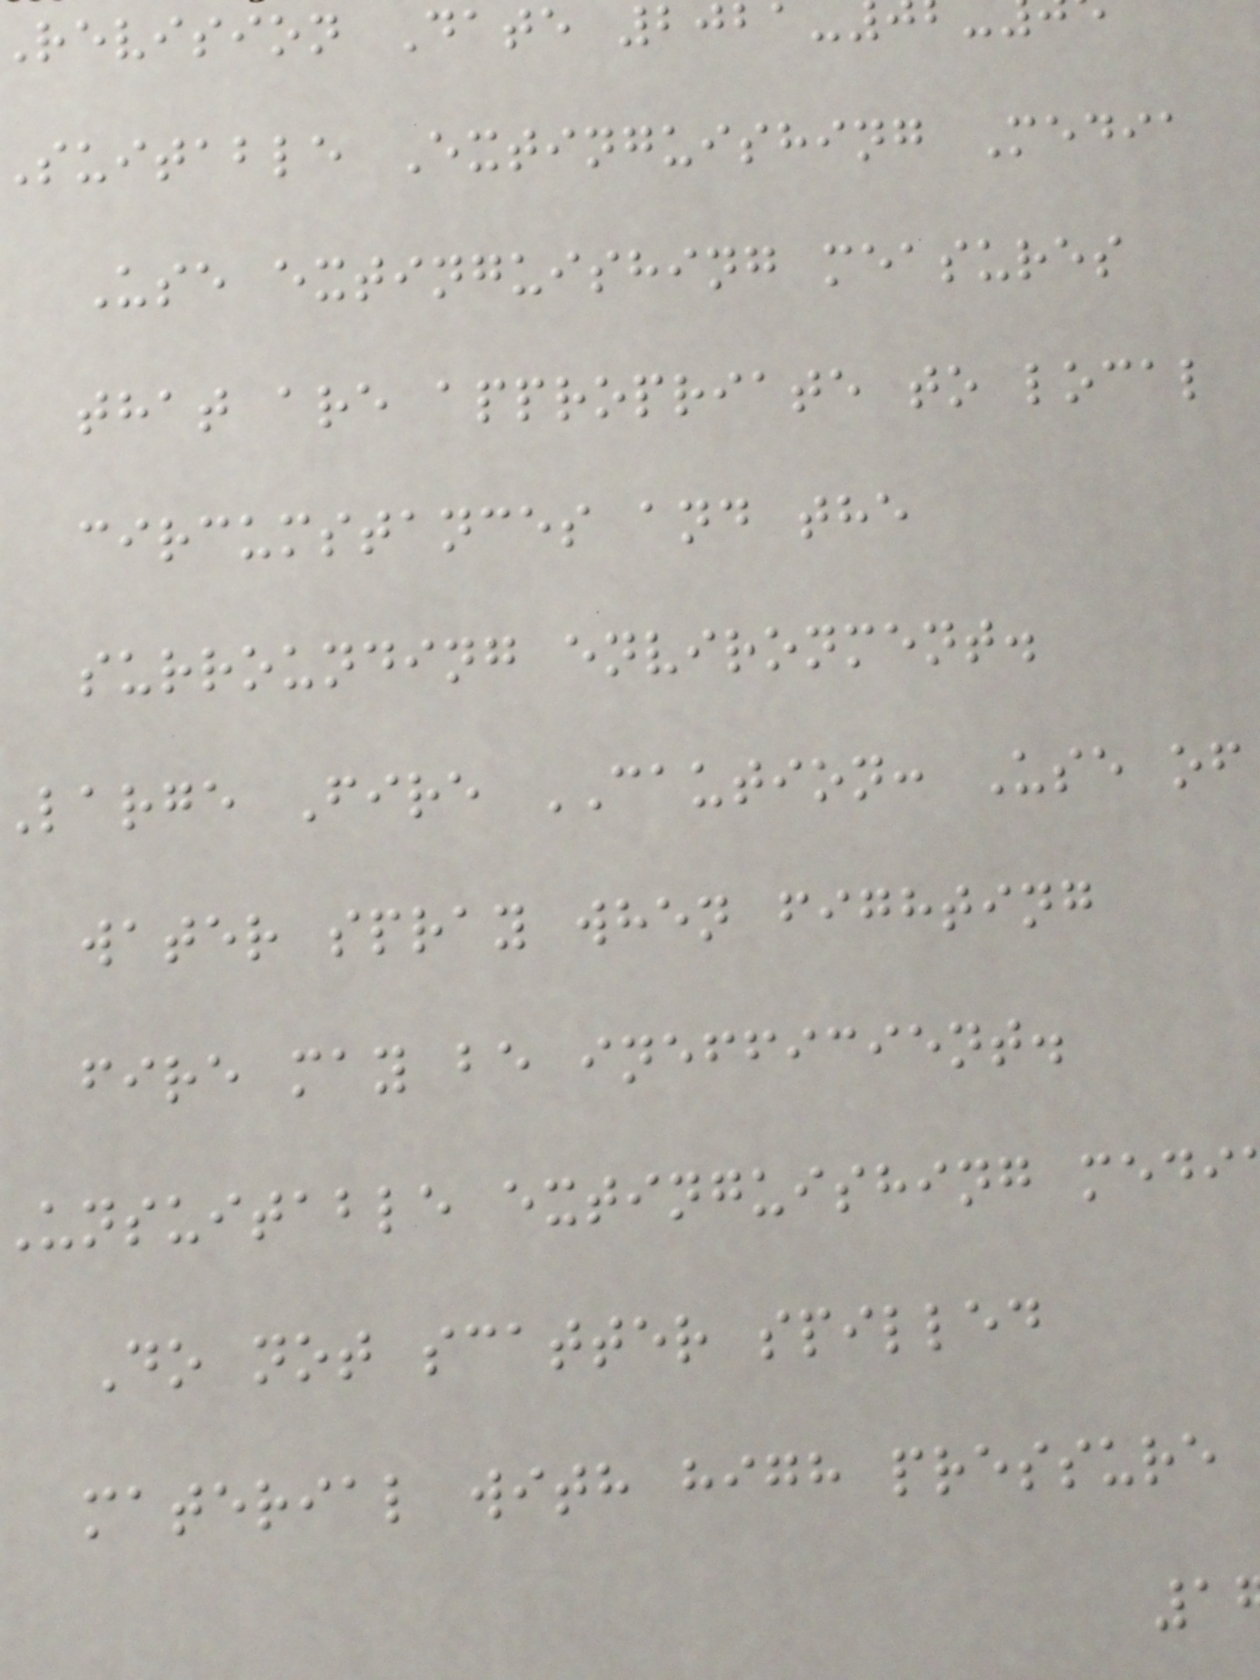revision Date 202
suitable Extinguishing Media
Use extinguishing measures
that are appropriate to local
circumstances and the
surrounding environment.
large Fire CAUTION: Use of
water spray when fighting
fire may be inefficient.
unsuitable extinguishing medi
Do not scatter spilled
material with high pressure
